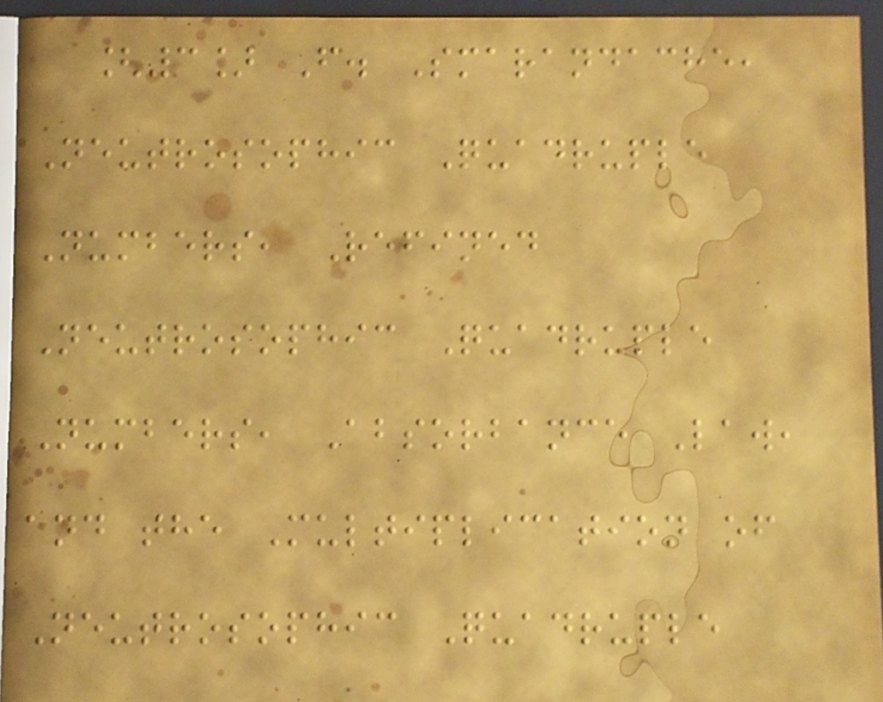[3] F. Smarandache,
Neutrosophic Quadruple
Numbers, Refined
Neutrosophic Quadruple
Numbers, Absorbance Law,
and the Multiplication of
Neutrosophic Quadruple
